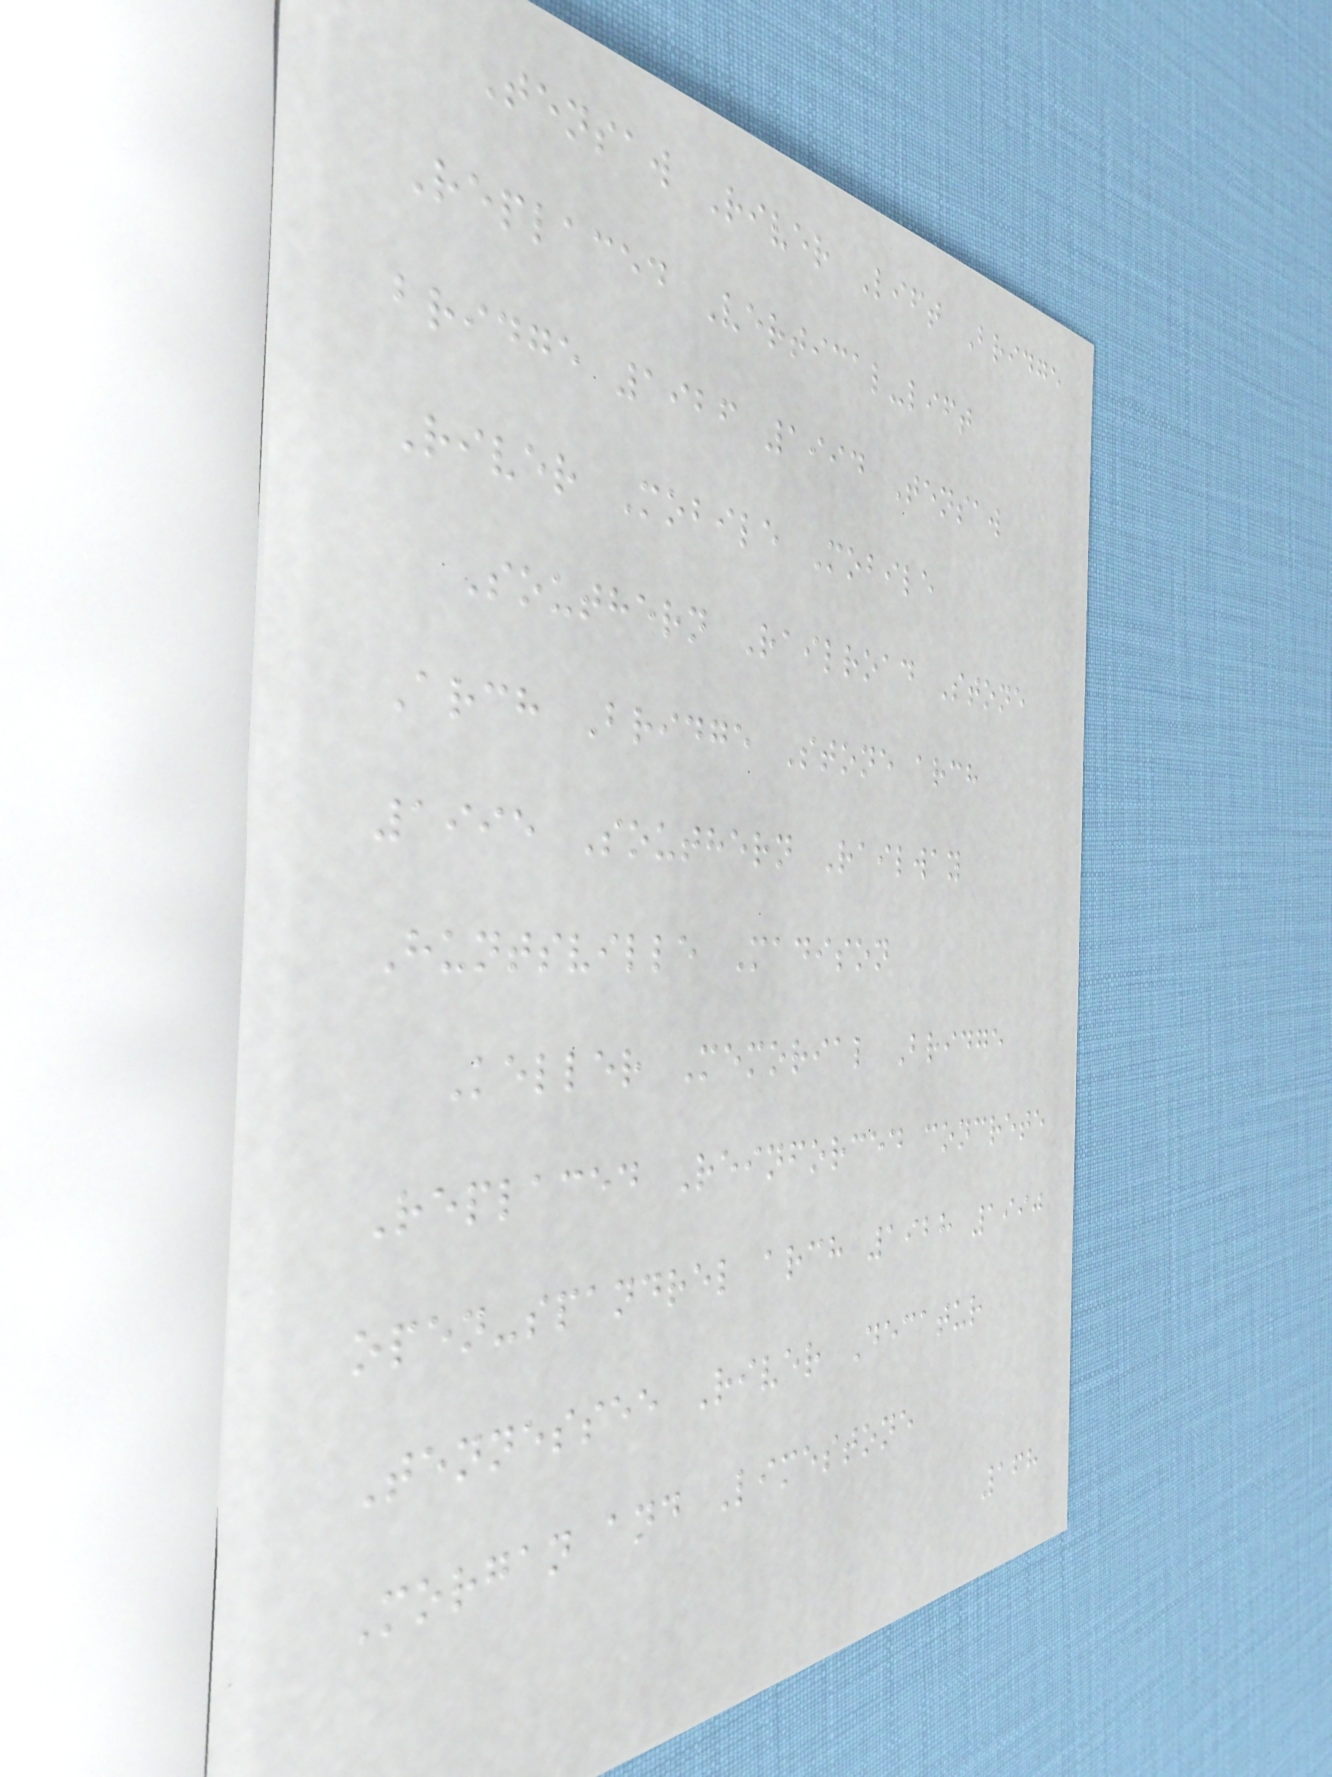Tensaw River Lift Bridge
Replaced Vertical-lift
bridge 1926 1994 Tensaw
River Mobile Mobile
Southern Railroad Stone
Arch Bridge Stone arch
1995 Southern Railway
Huntsville Madison
Keller Memorial Bridge
Replaced Reinforced concrete
open-spandrel arch 1928 1990
Tennessee River Decatur
Morgan and Limestone
168
